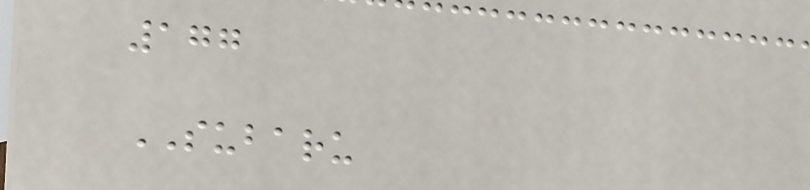177
SUBARU
